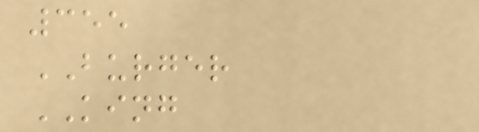355
BURGER
KING
